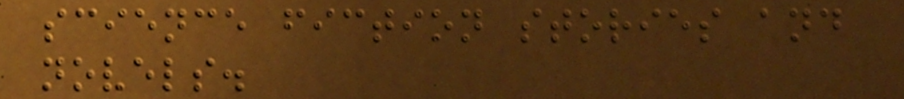science fiction stories and
novels.
